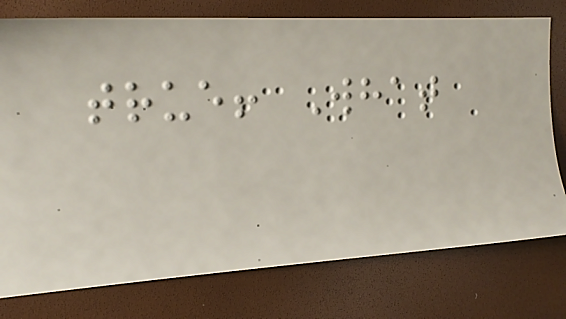true! What
